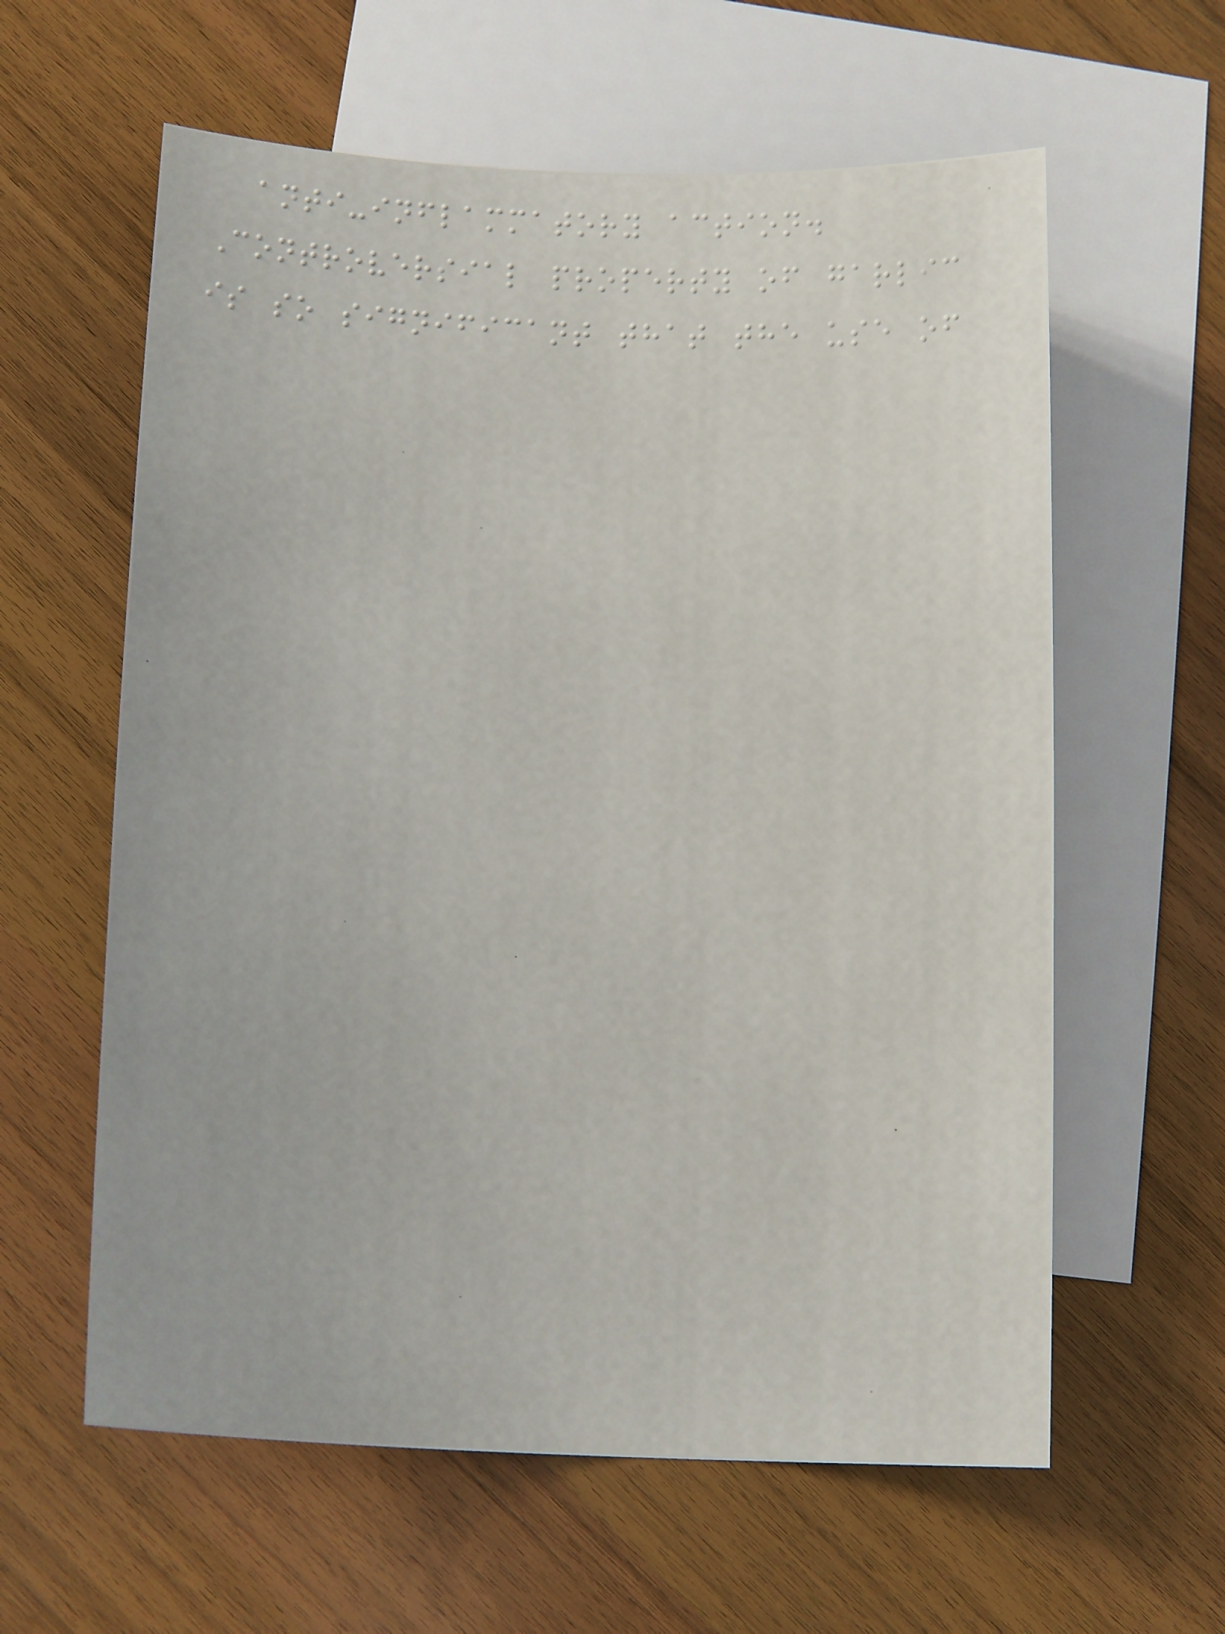anti-inflammatory action.
Controversial property of garlic
is so significant that the use of
